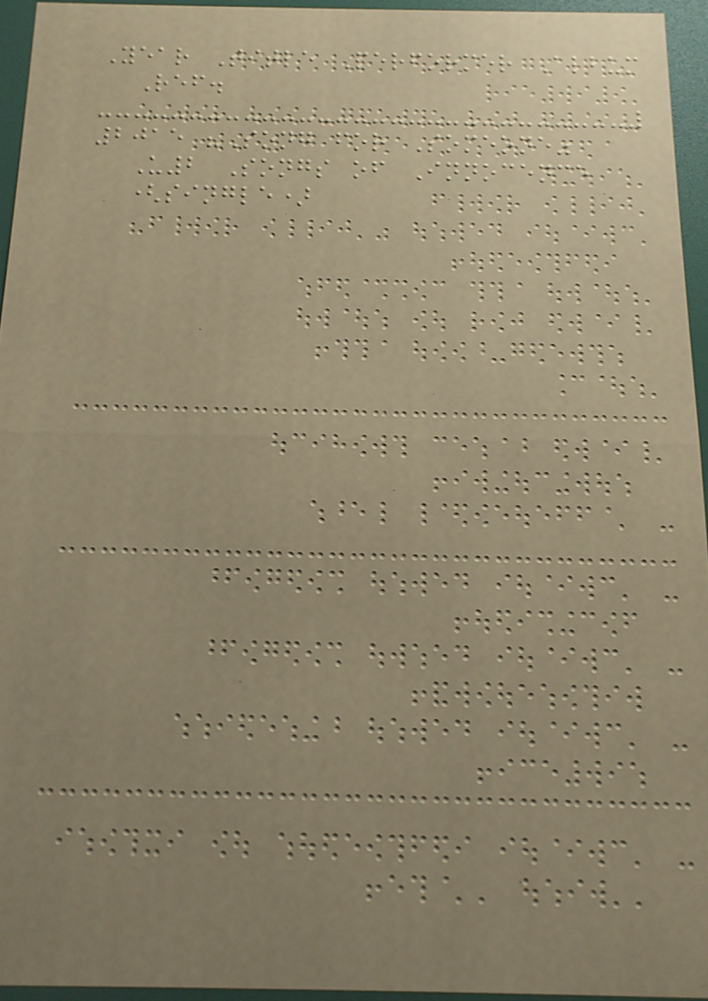Year Title Performer Album
Ref.
2015 "Song for Someone"
U2 Songs of Innocence
(single)
